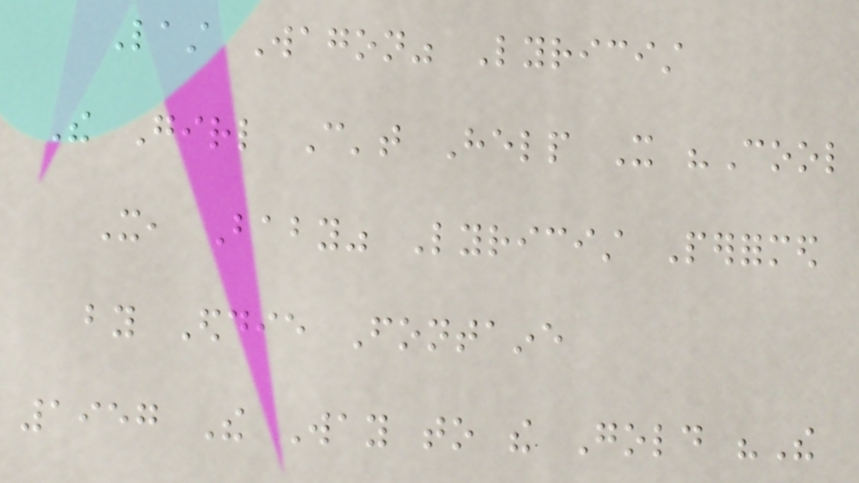Last Wagon" Lyricist
The Girl Can't Help It "Cool
It, Baby" Lyricist Performed
by Eddie Fontaine
1957 The Way to the Gold "The
